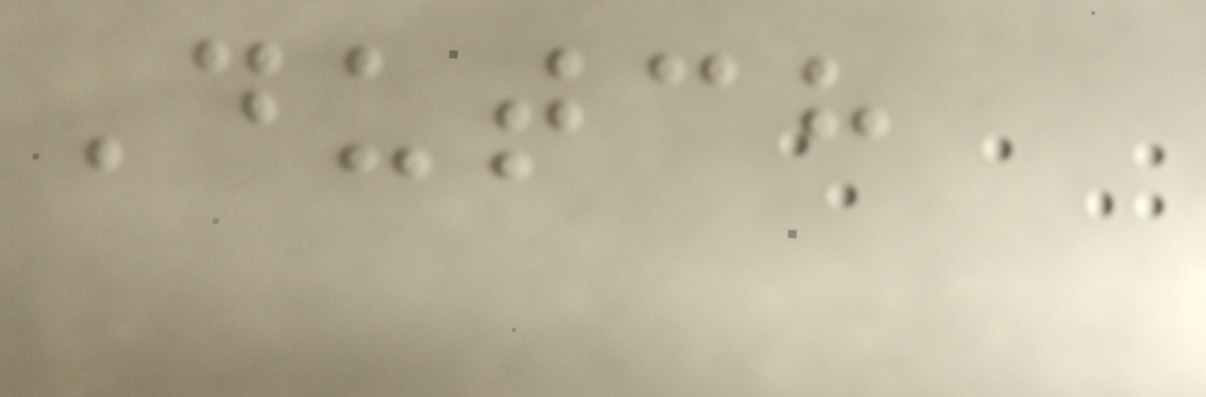Dutch
